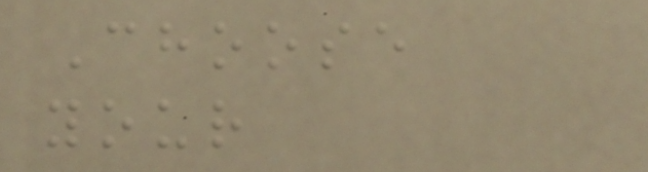Choose
your
